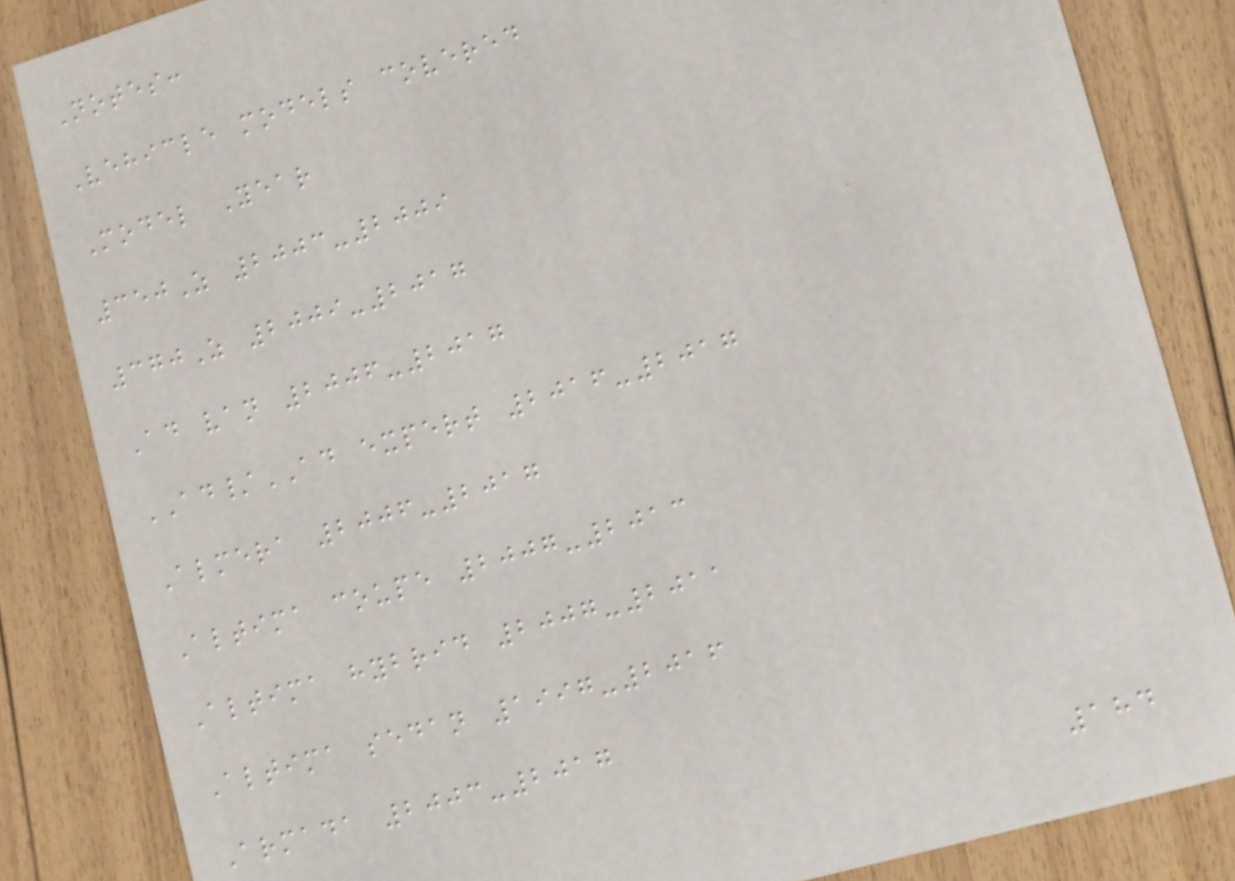Notes:
Vehicle models covered
Model Year
350Z 2003-2009
370Z 2009-2017
Ad van 2006-2017
AD/AD expert 2016-2017
Almera 2006-2017
Altima coupe 2007-2013
Altima hybrid 2007-2011
Altima sedan 1997-2016
Armada 2003-2017
184
